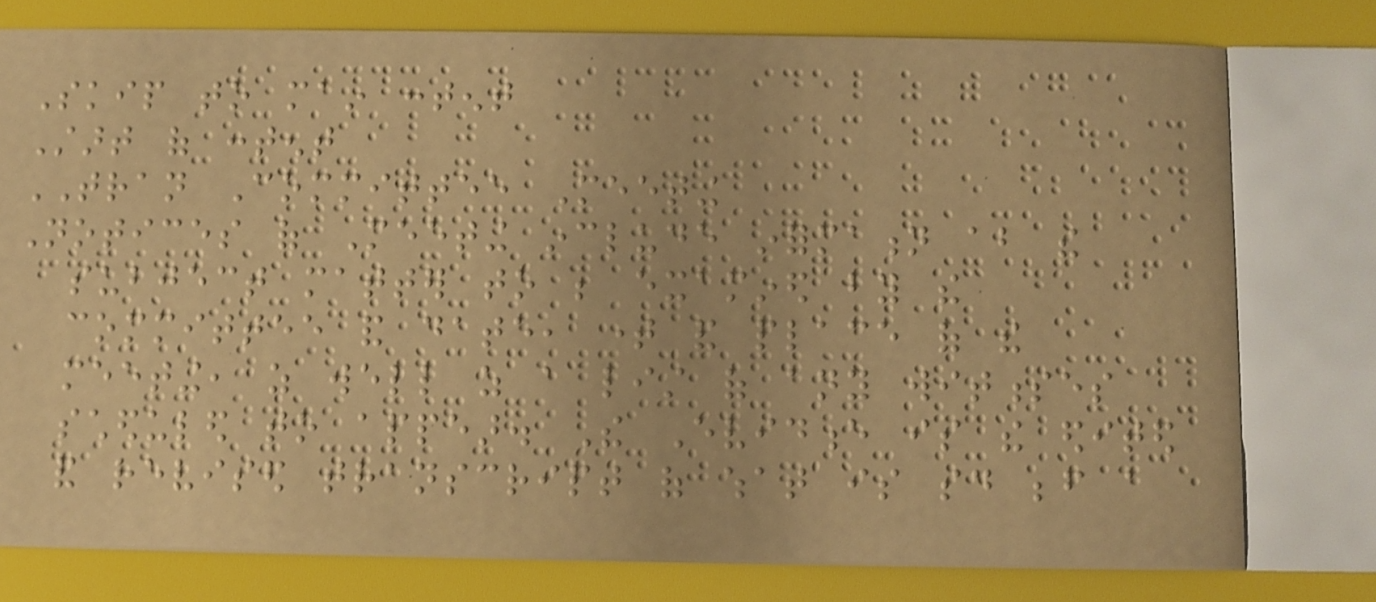Skip to main content
Start of content
TRAN Committee Meeting
Notices of Meeting include information about the
subject matter to be examined by the
committee and date, time and place of the
meeting, as well as a list of any witnesses
scheduled to appear. The Evidence is the edited
and revised transcript of what is said before a
